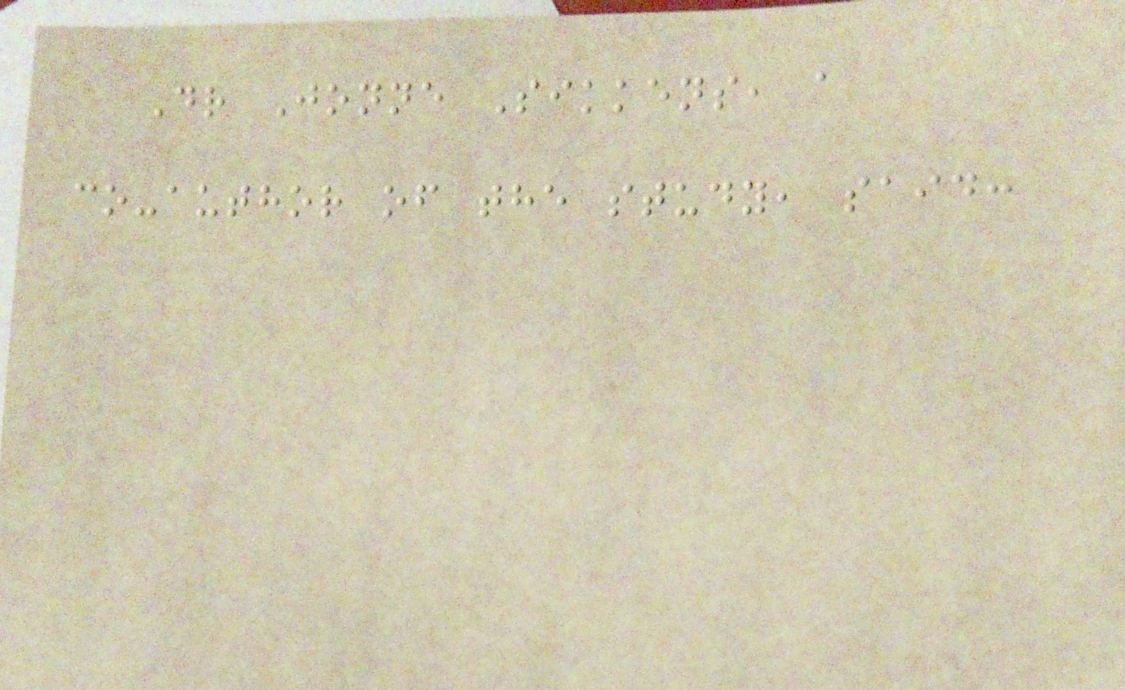Dr Jonne Sikkens, a
co-author of the study, said:
